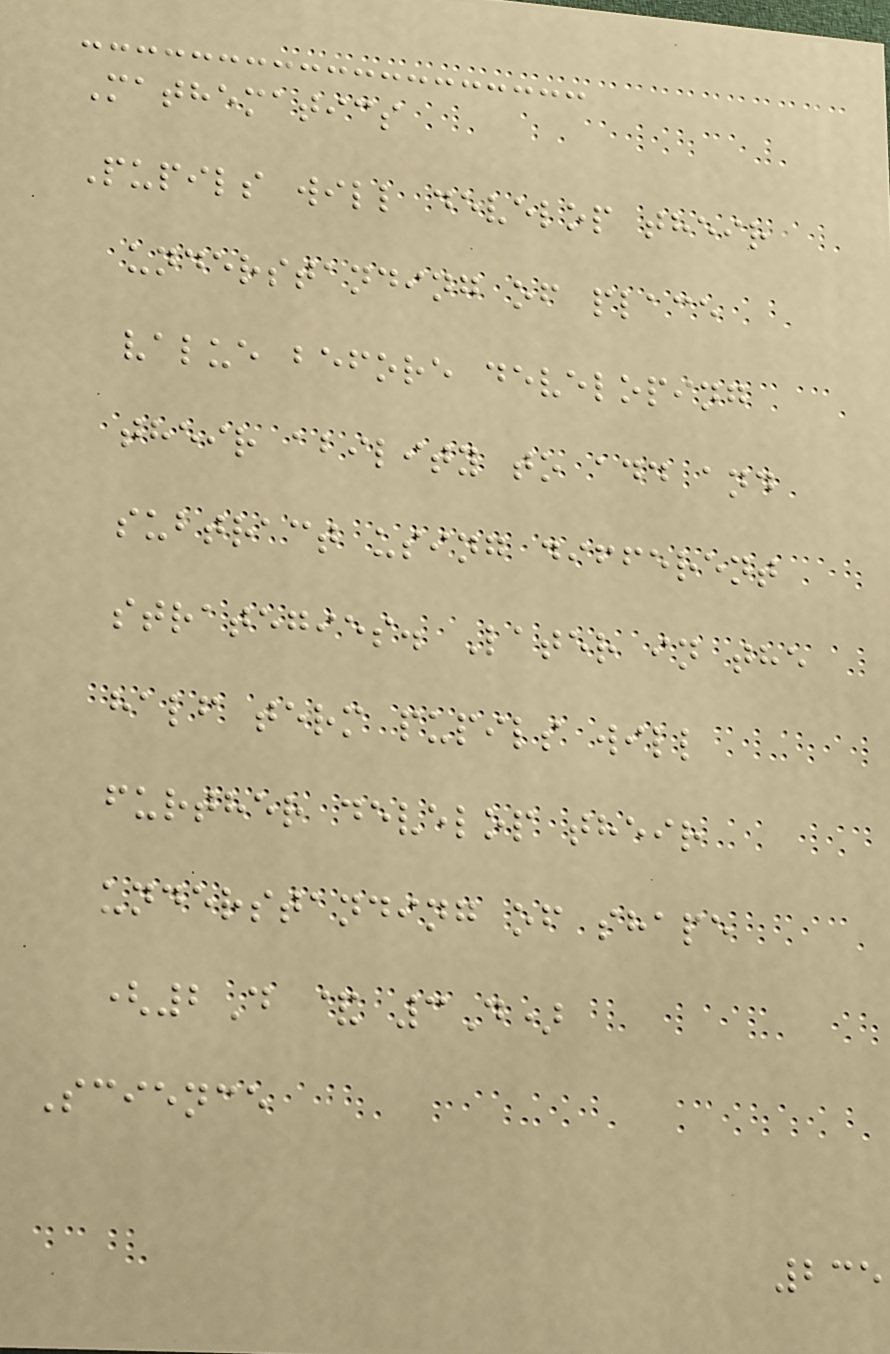Mathematics
Pupils will develop their
understanding of place
value before developing
their ability to add and
subtract using different
strategies. Later in the
half term pupils will
further develop their
understanding of shape
(2D & 3D)
Science
235
